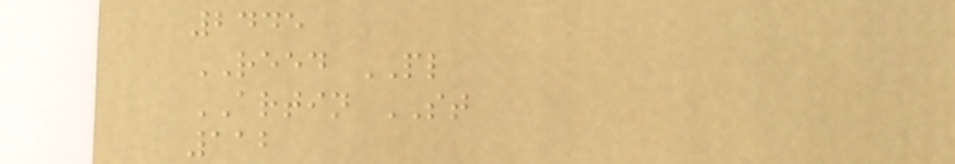2445
REED PL
ARTIN ST
112
